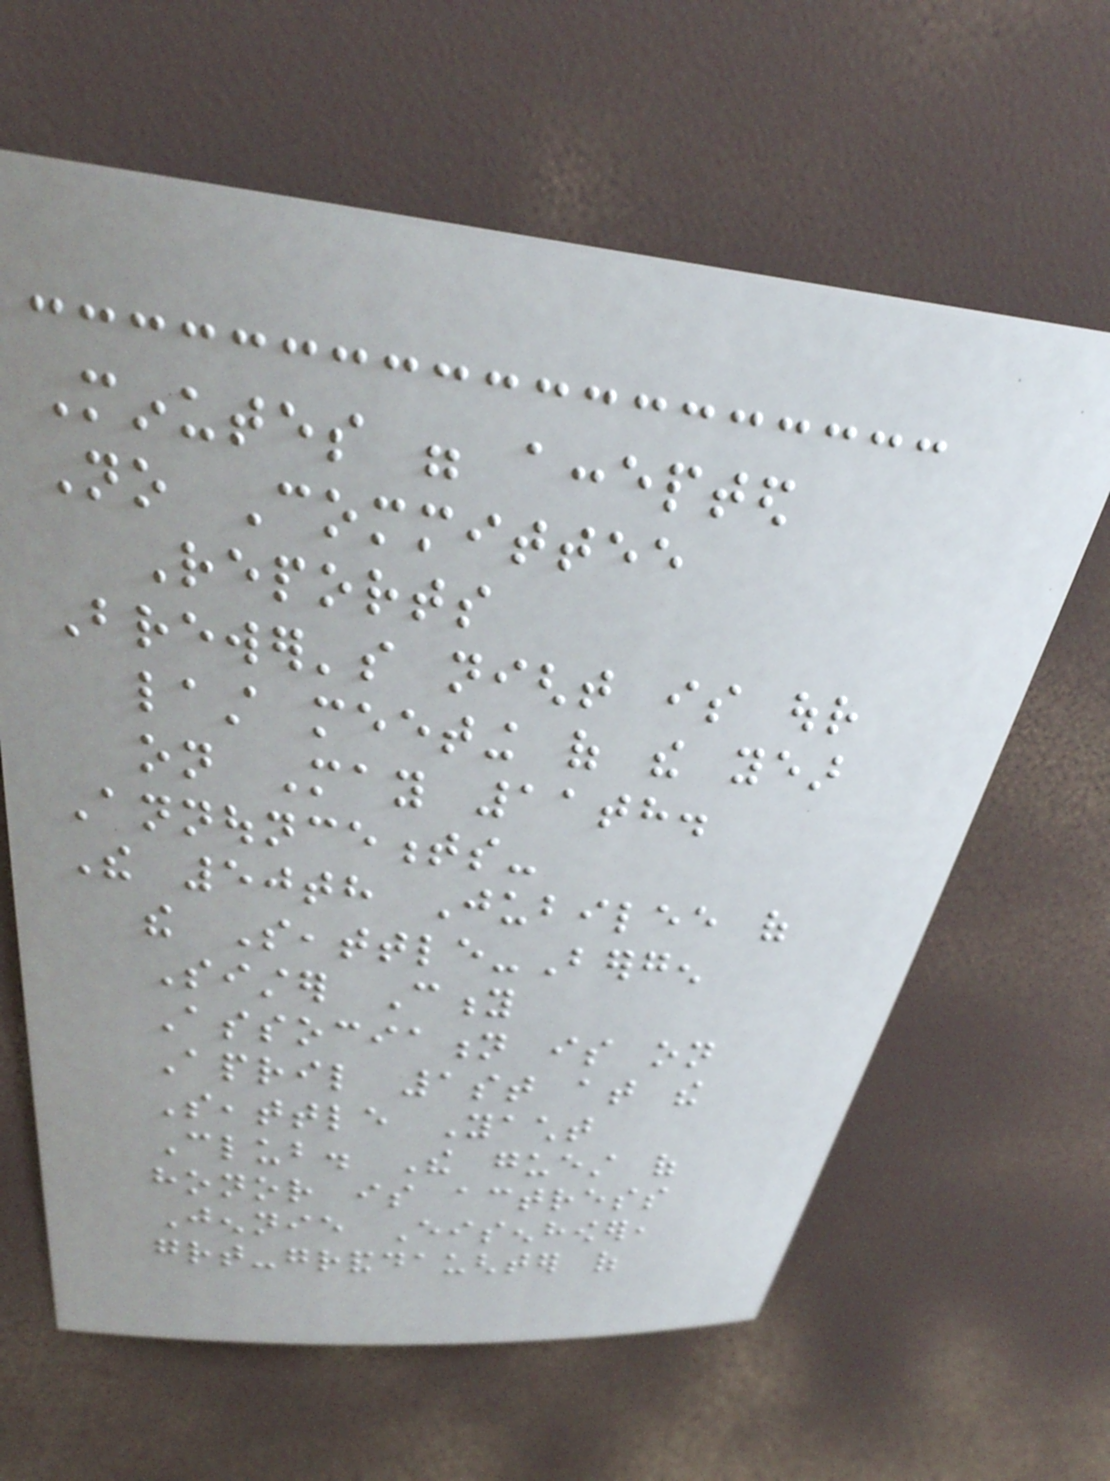Minutes were accepted
No Committee
Reports
Brewer's night is our
last meeting of the year
on May 11th.
Announcements-
The 50th Jubilee of
the Seattle-Bergen
Sister City
Association is on
April 1st at the
Seattle Yacht
Club. The guest of
honor is actress
Jennie Eisenhower,
great-granddaughter of
